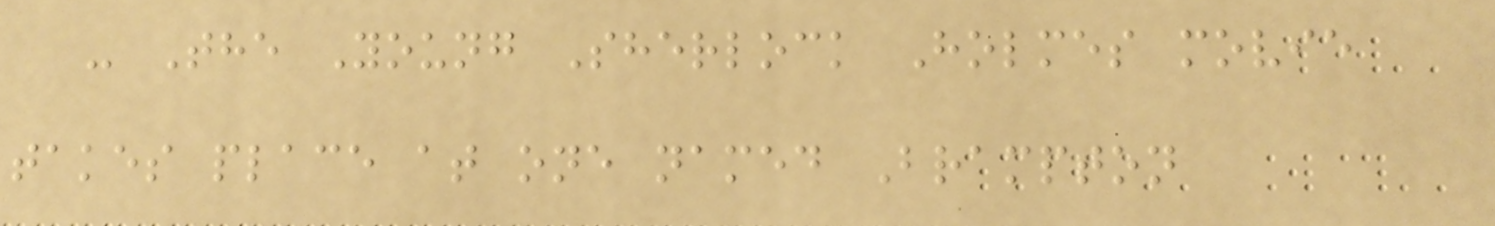- The Young Sherlock Holmes movie
takes place at one named Brampton
